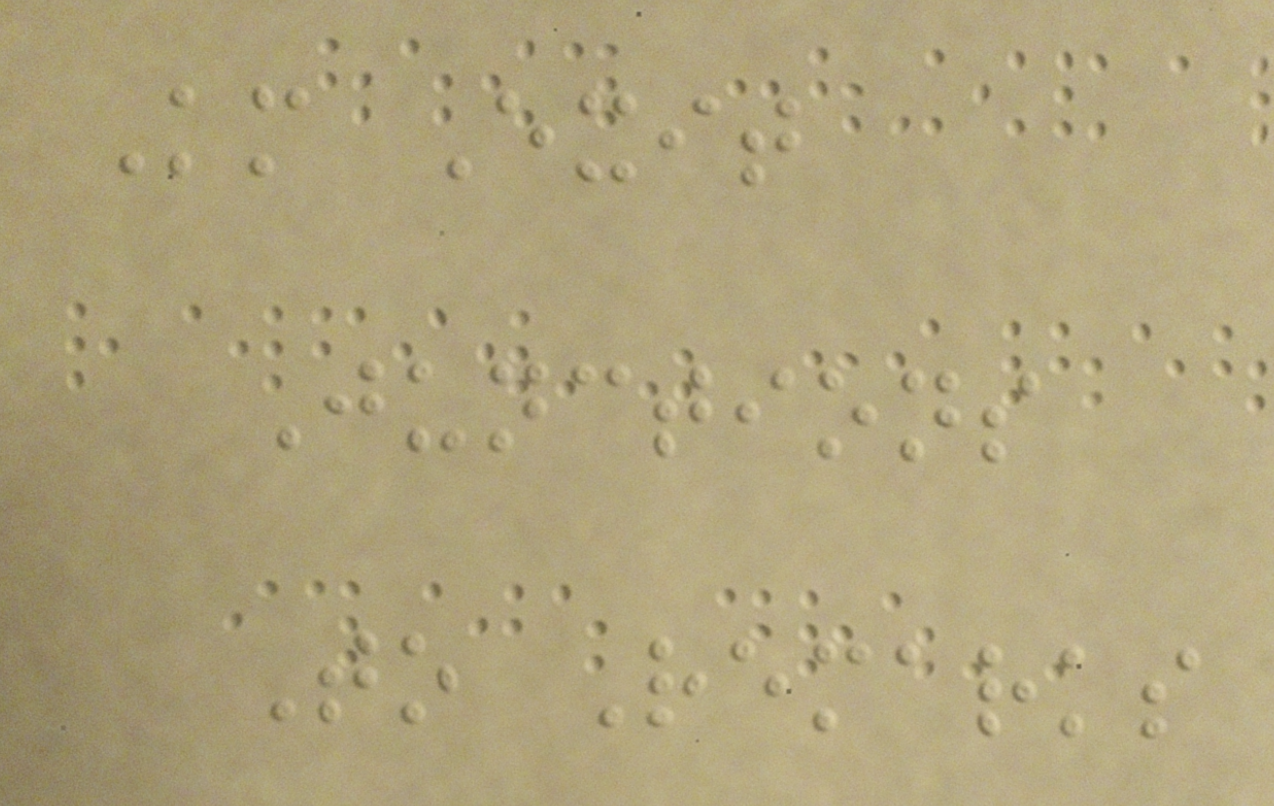Km Exit
Junctions
To Remarks
